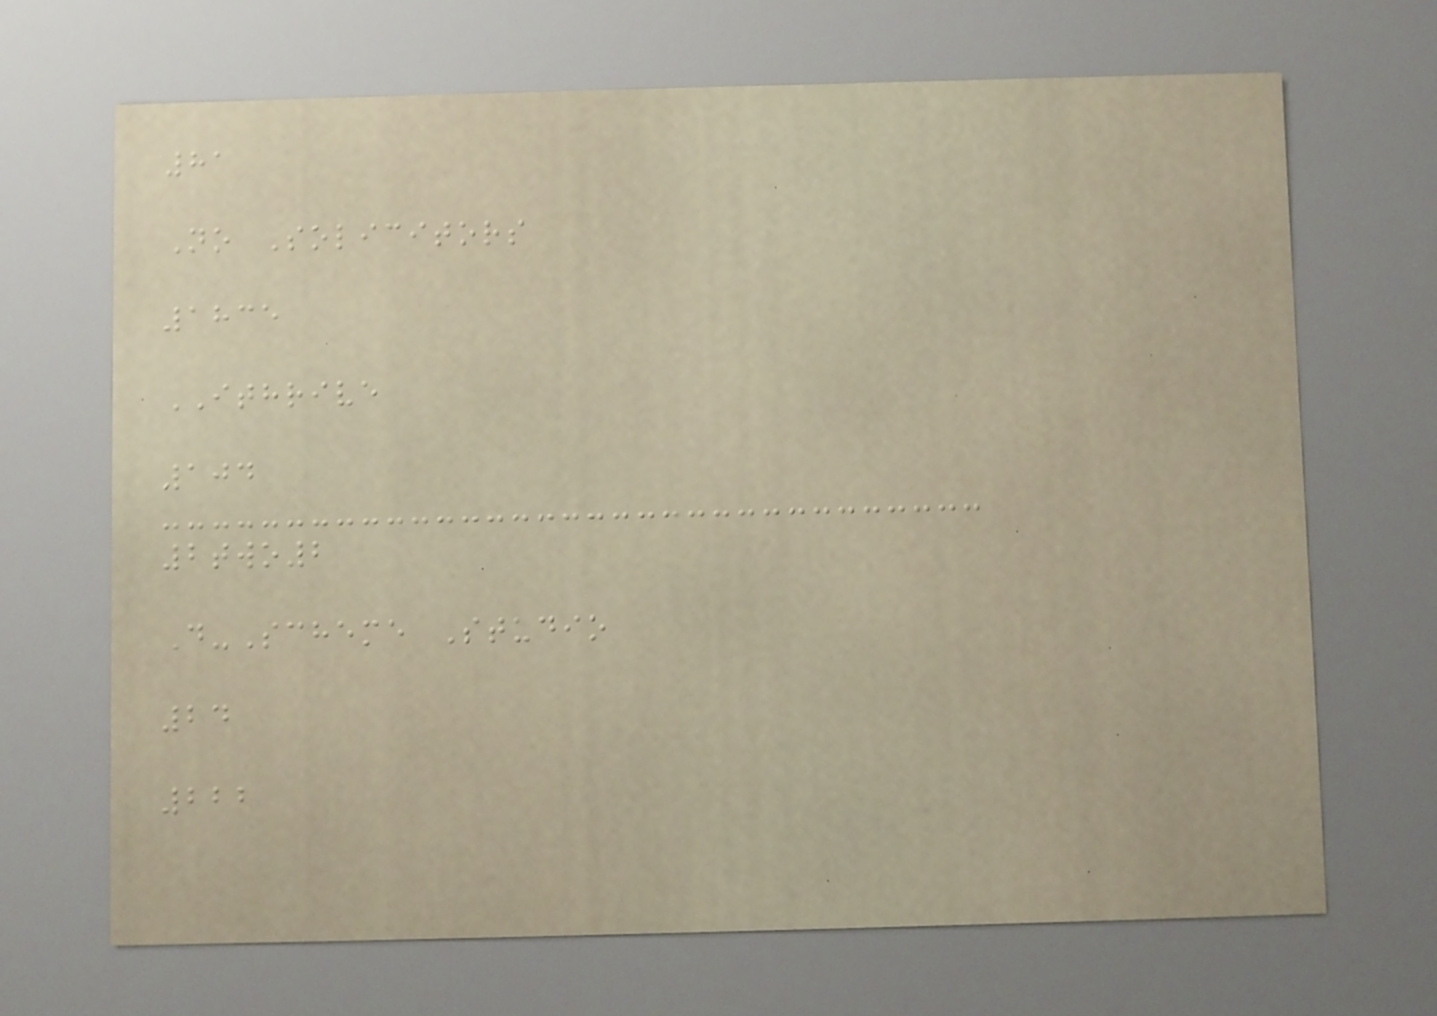81
No Solicitors
1835
ITHRIVE
104
2two2
D-Scheme Studio
24
222
